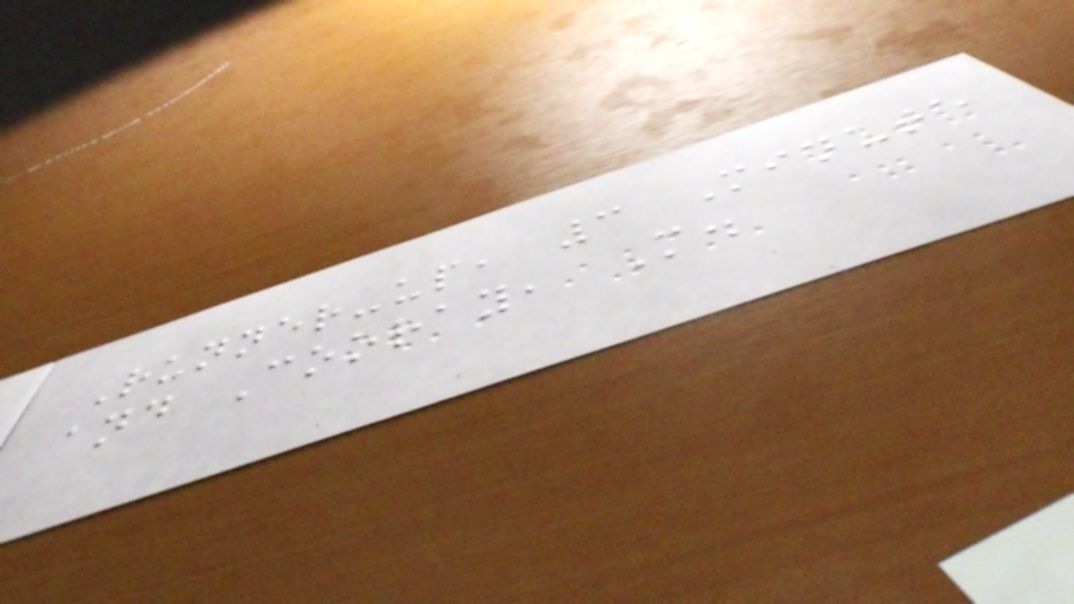Runner-up, 3 Minute
and Cooray, M.
